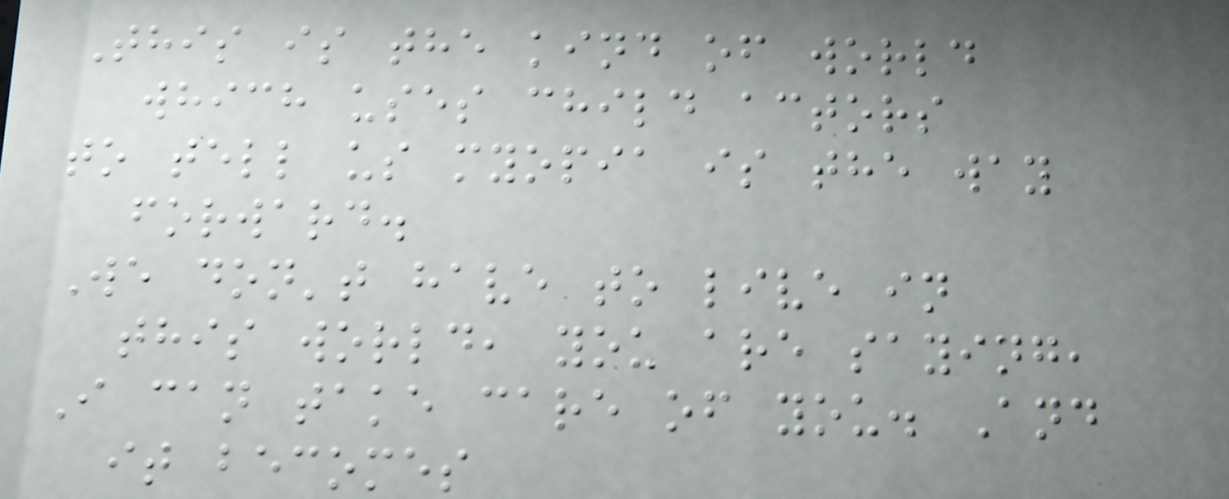This is the kind of world
which uses child actors
to tell us myopia is the way
forward.
We don't have to live in
this world, you are saying,
I can take care of you. And
it becomes
